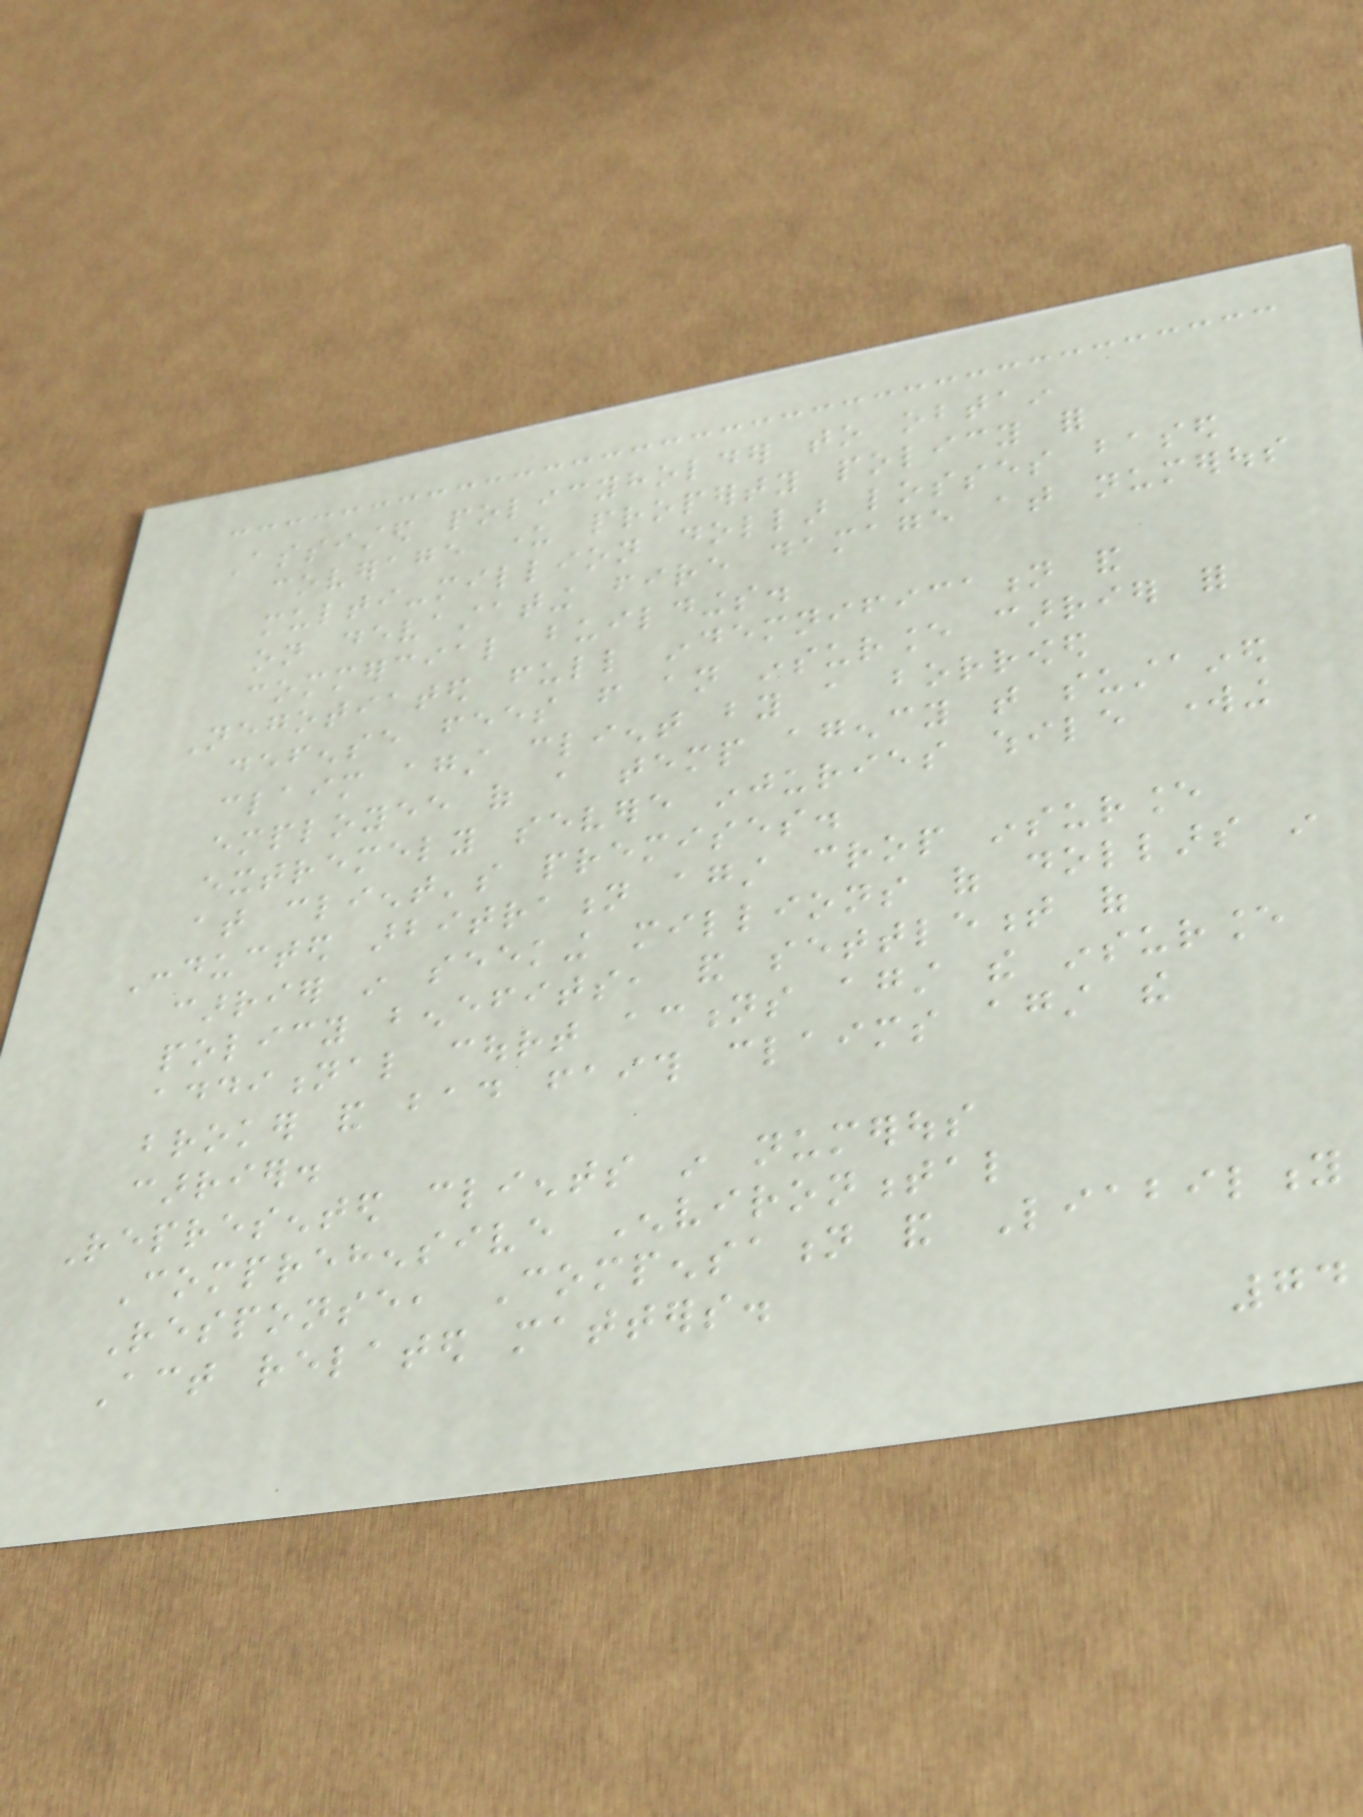Assisted policyholder to obtain
coverage under property policy for
multi-million dollar losses based
on devastating fire damage at numerous
commercial buildings.
Negotiated full indemnification and
defense fees from an insurance carrier for
claim against client by a borrowed
employee of a temp agency that sustained
extremely severe injuries while working
at client's premises.
Conducted arbitration against crop insurance
carrier in seeking millions of dollars in
policy benefits, and settlement of
additional court actions against the insurance
broker and bad faith claims against the
carrier.
Represented clients in numerous
Comprehensive Environmental
Response, Compensation and Liability
Act related matters.
74
